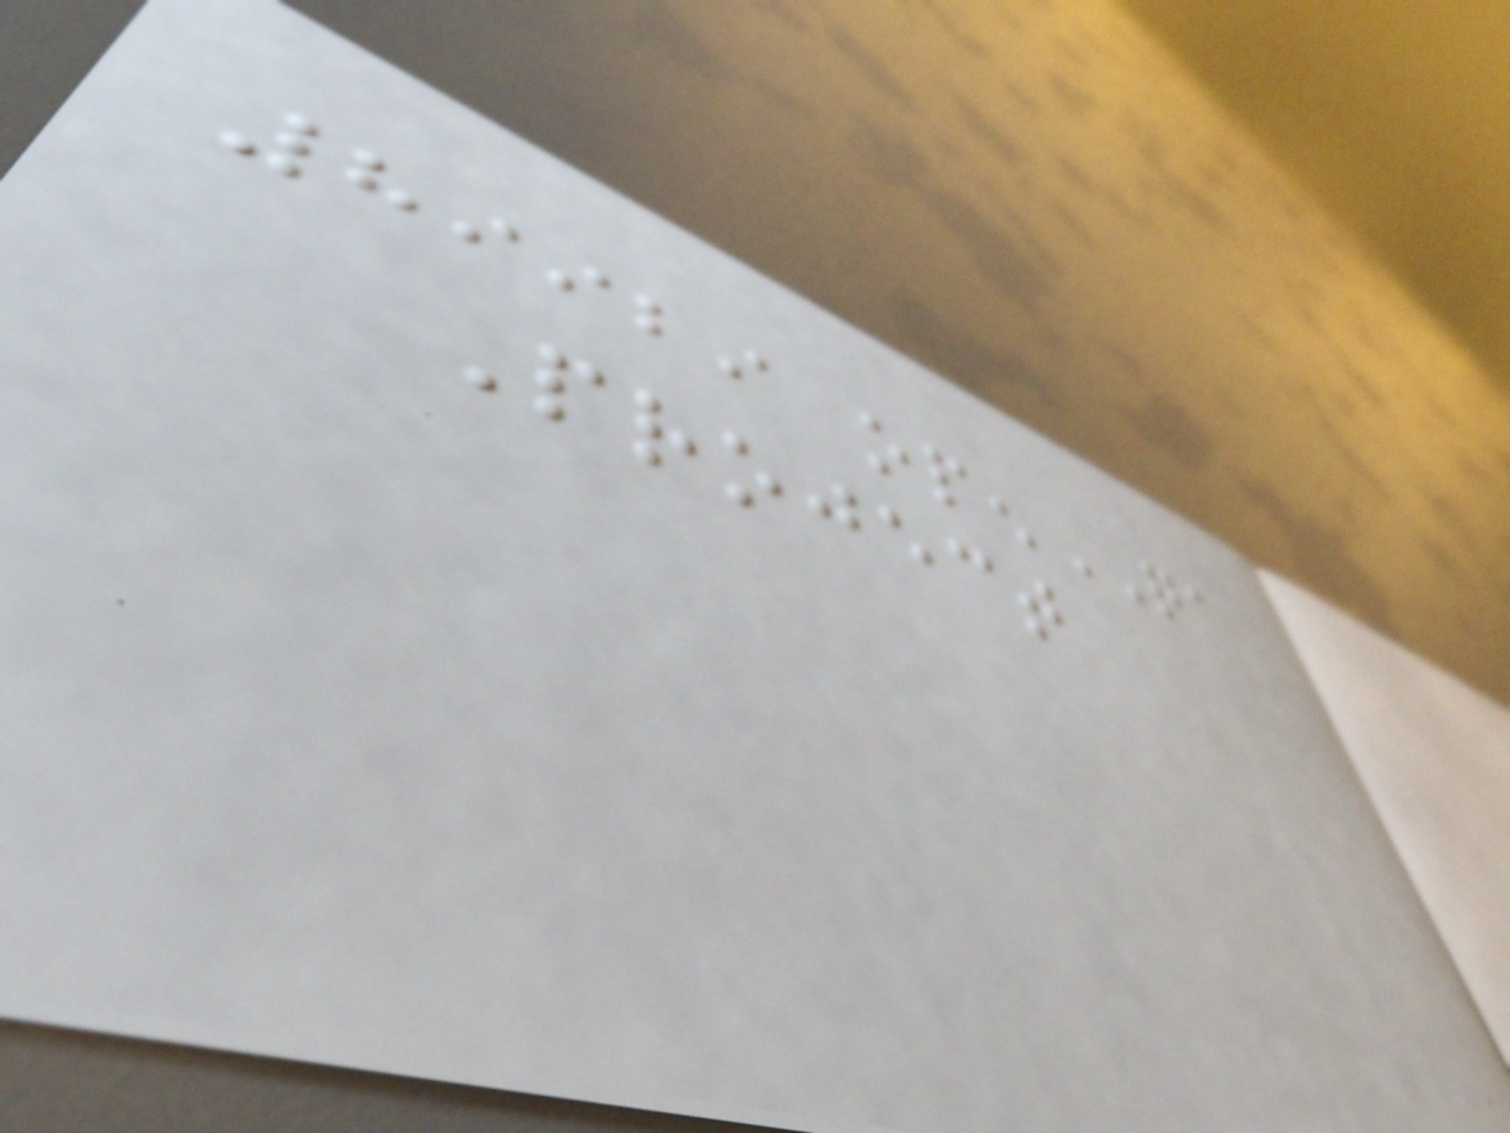89929 openQA
Project
